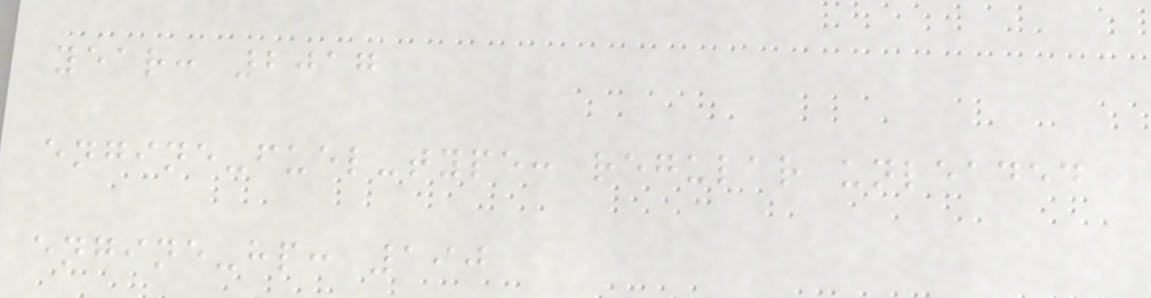year: 2017
engine-fuel-type: regular unleaded
engine-hp: 190
